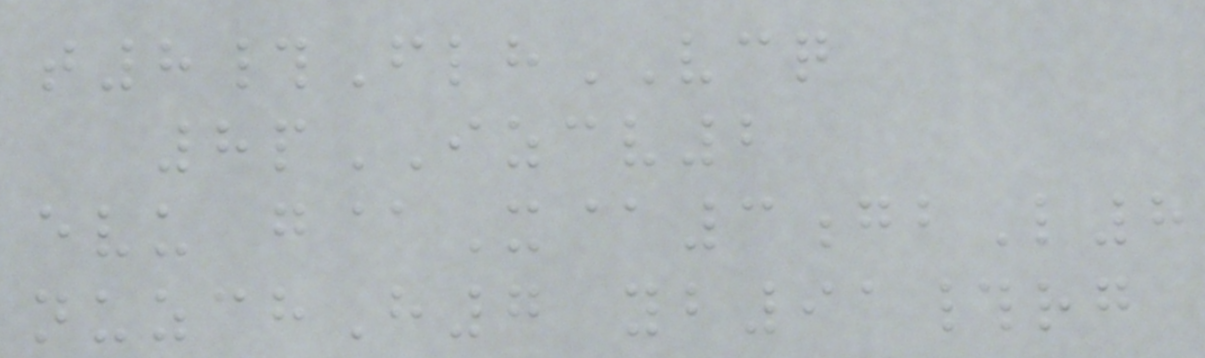t8#FlhVCQ
8pIZCV2
evu g@X@3gbL8
nuzchH7 yb91#rg
